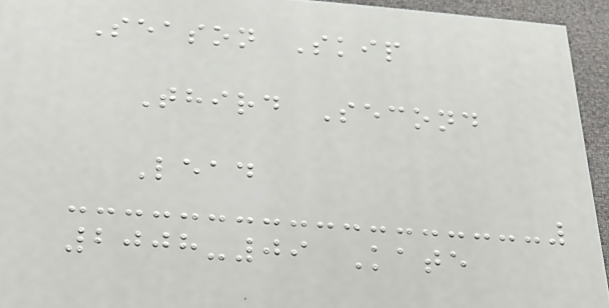Season Skip
Third Second
Lead
2008-09 Kate
